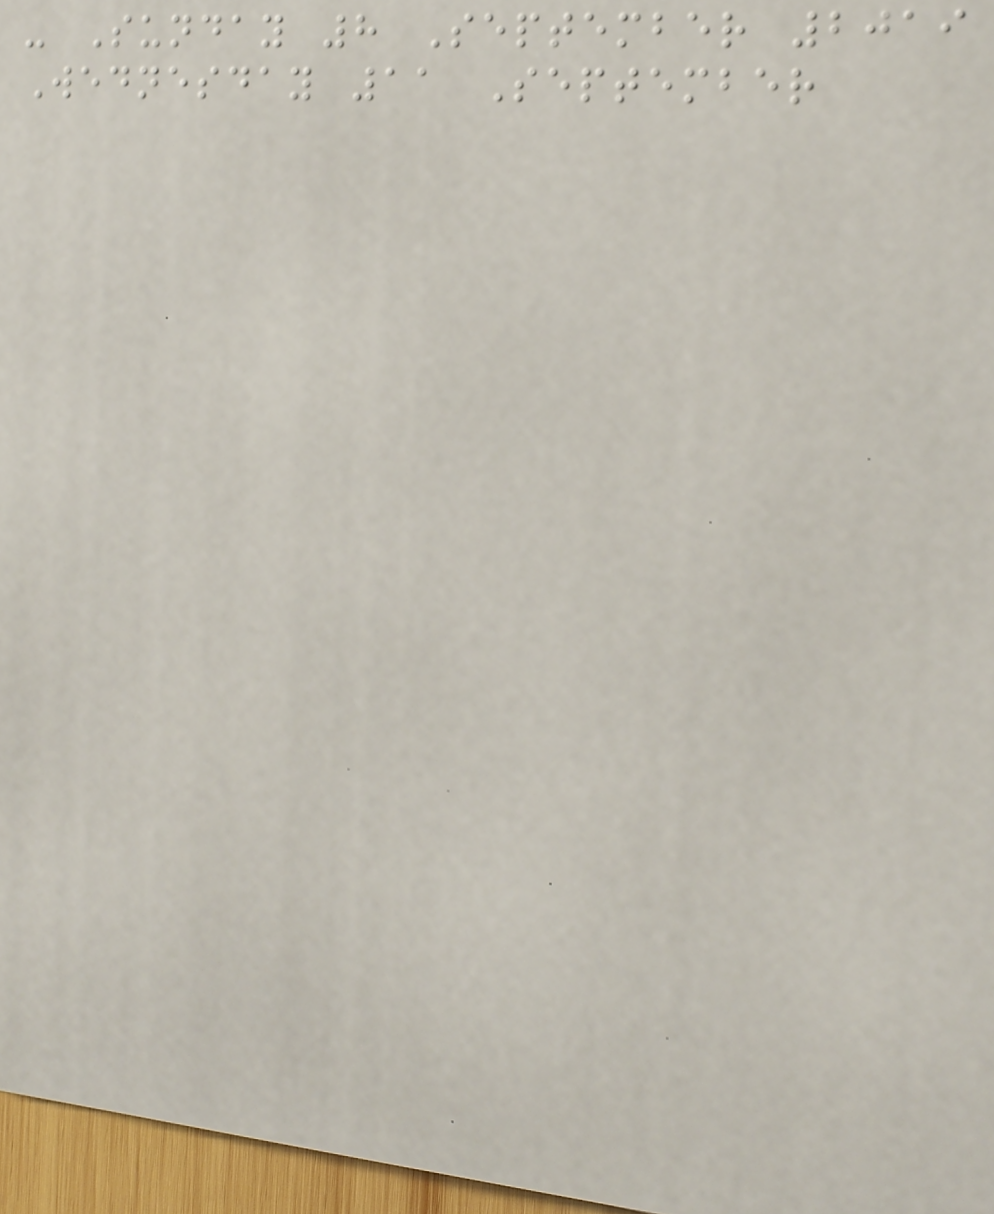- Sunday 8 September 2019
Wednesday 11 September
